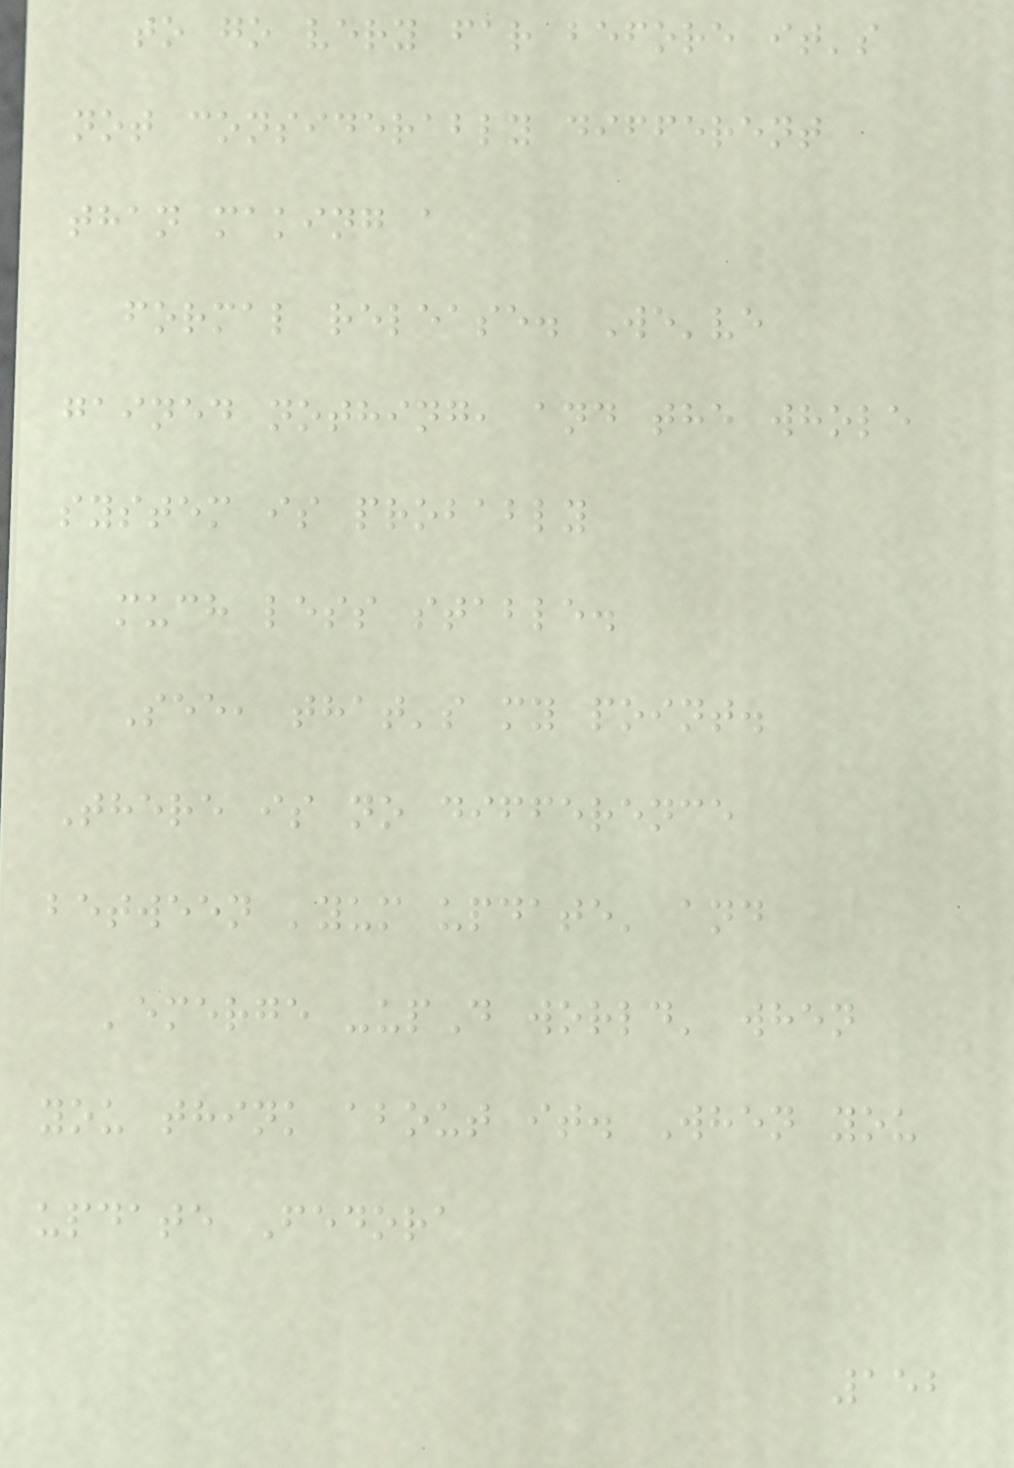to go very far before it's
not considerably different
than making a
formal release. We've
gained nothing, and the whole
system is probably
much less stable.
See, that's my point.
There is no difference
between 'yum update' and
'emerge -upD world' when
you think about it. When you
update Fedora
152
